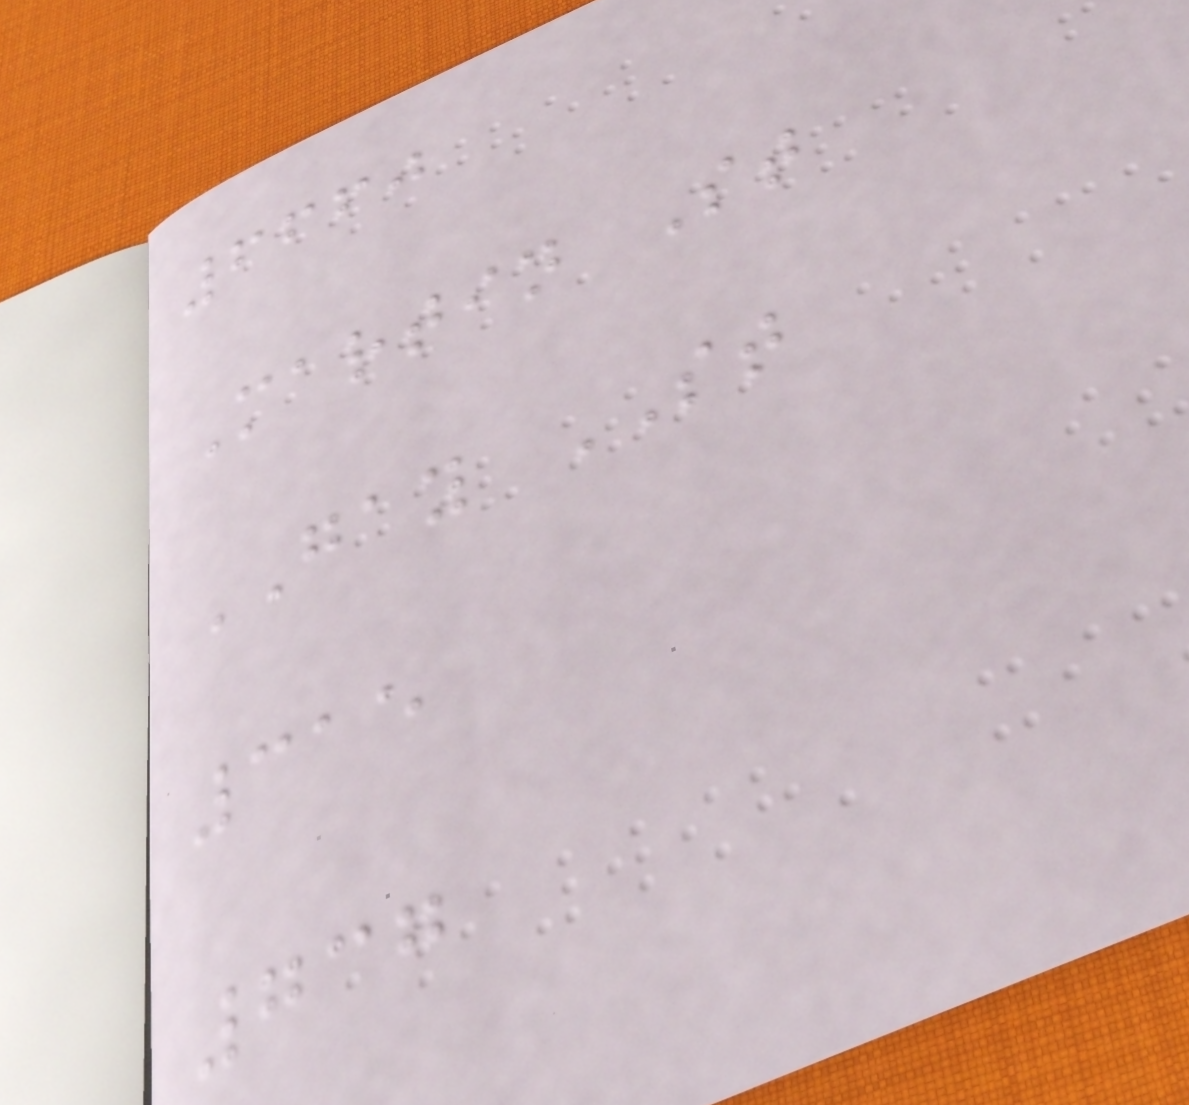6660
Martin St
GAY ST
315
737
